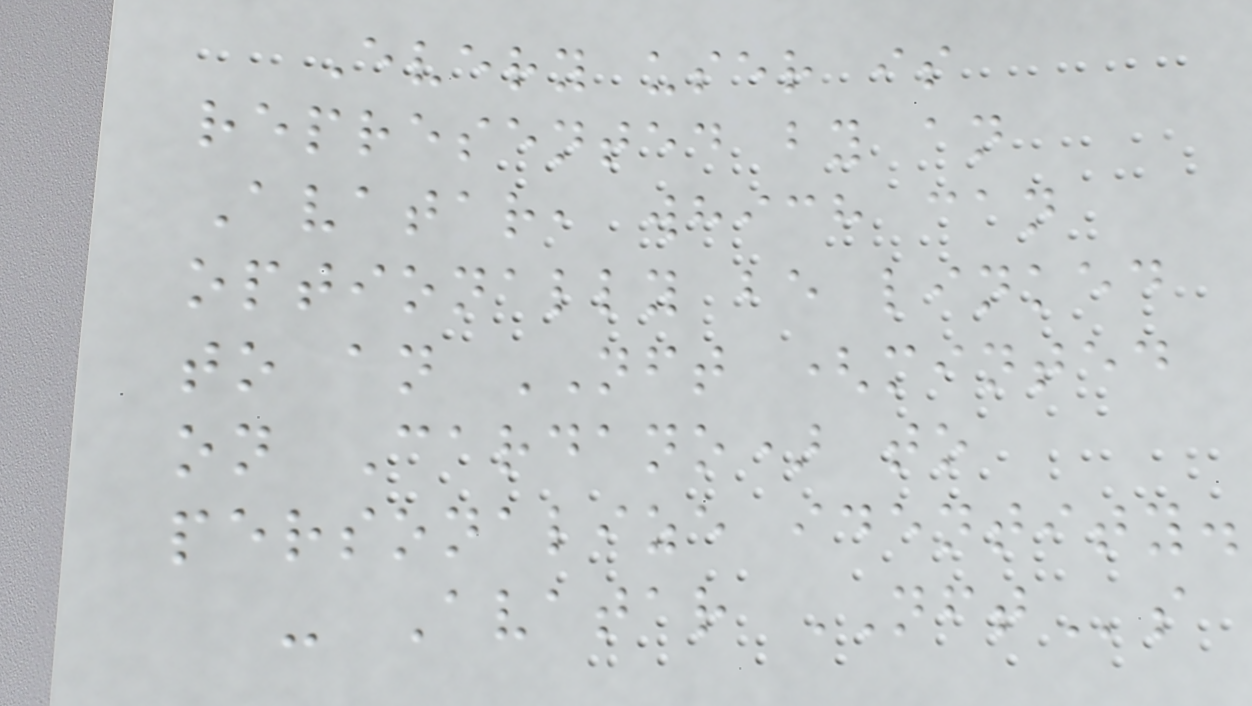Every user is
represented by an
Avatar, which can
optionally be linked
to an NFT (minted
on Cardano) to
personalize identity.
- Avatar NFTs
